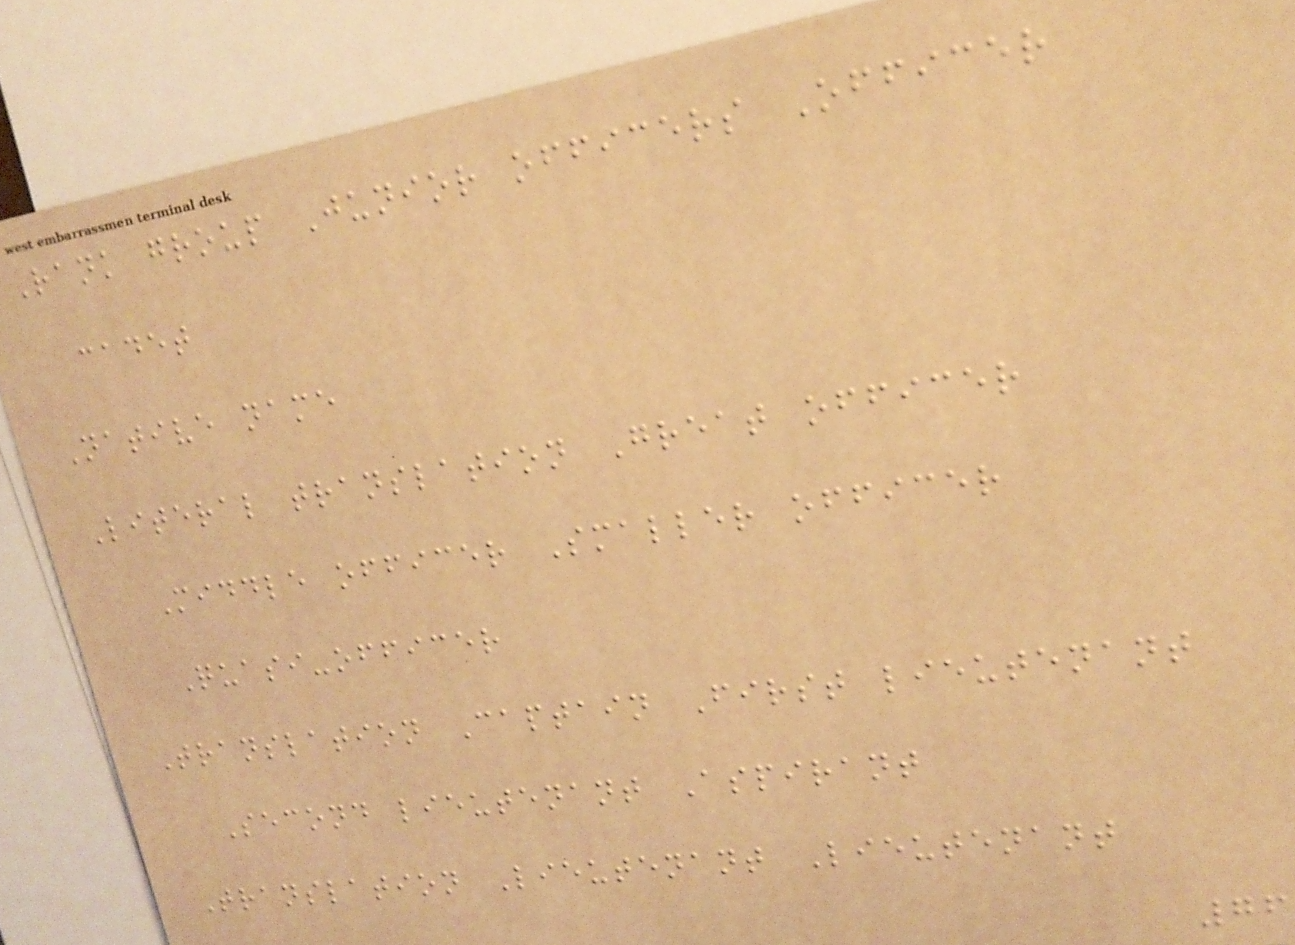Rank group Junior officers Officer
cadet
Native name
Literal translation Great officer
Middle officer Smaller officer
Quasi-officer
Translation Captain First lieutenant
Second lieutenant Aspirant
Translation Lieutenant Lieutenant
76
